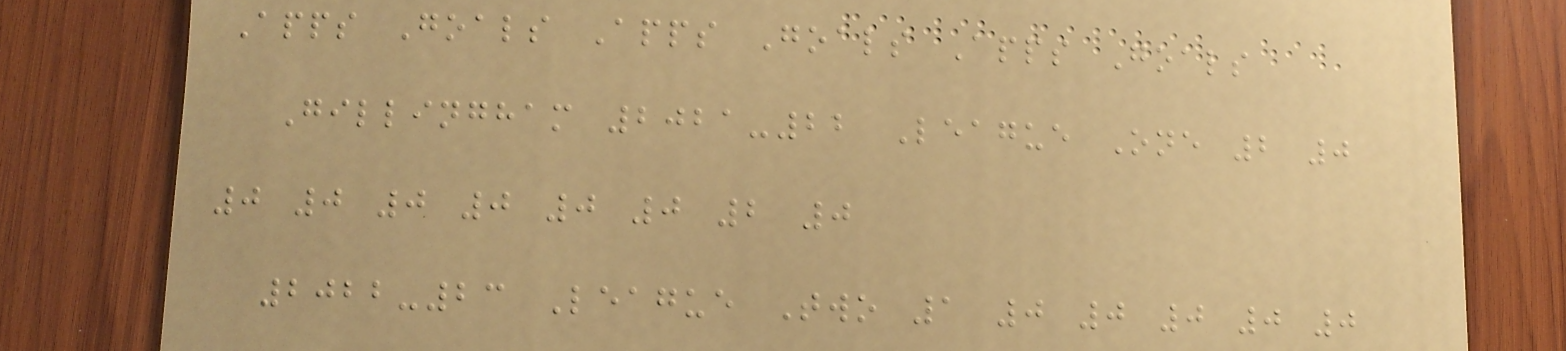Apps Goals Apps Goals Apps Goals
Gillingham 2021-22 League One 2 0
0 0 0 0 0 0 2 0
2022-23 League Two 1 0 0 0 0 0
